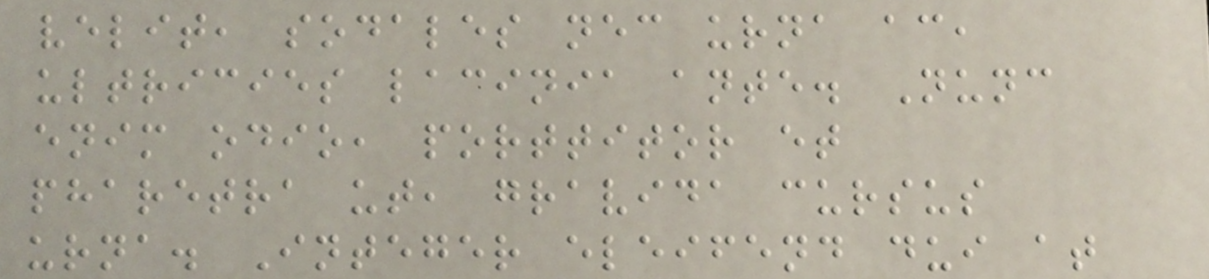velit, sodales nec urna ac,
ultricies lacinia ante. Nunc
enim odio, porttitor et
pharetra ut, gravida cursus
urna. Integer eleifend dui at
